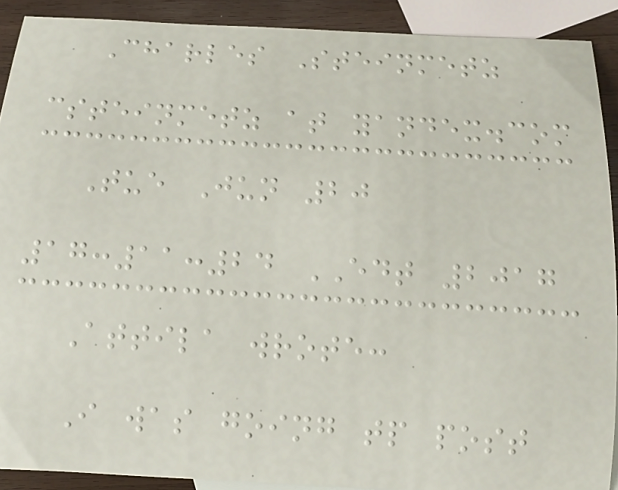Charles Steinmetz
csteinmetz at yandex.com
Tue Jun 20
17:11:24 EDT 2017
Attila wrote:
I was going tp post
